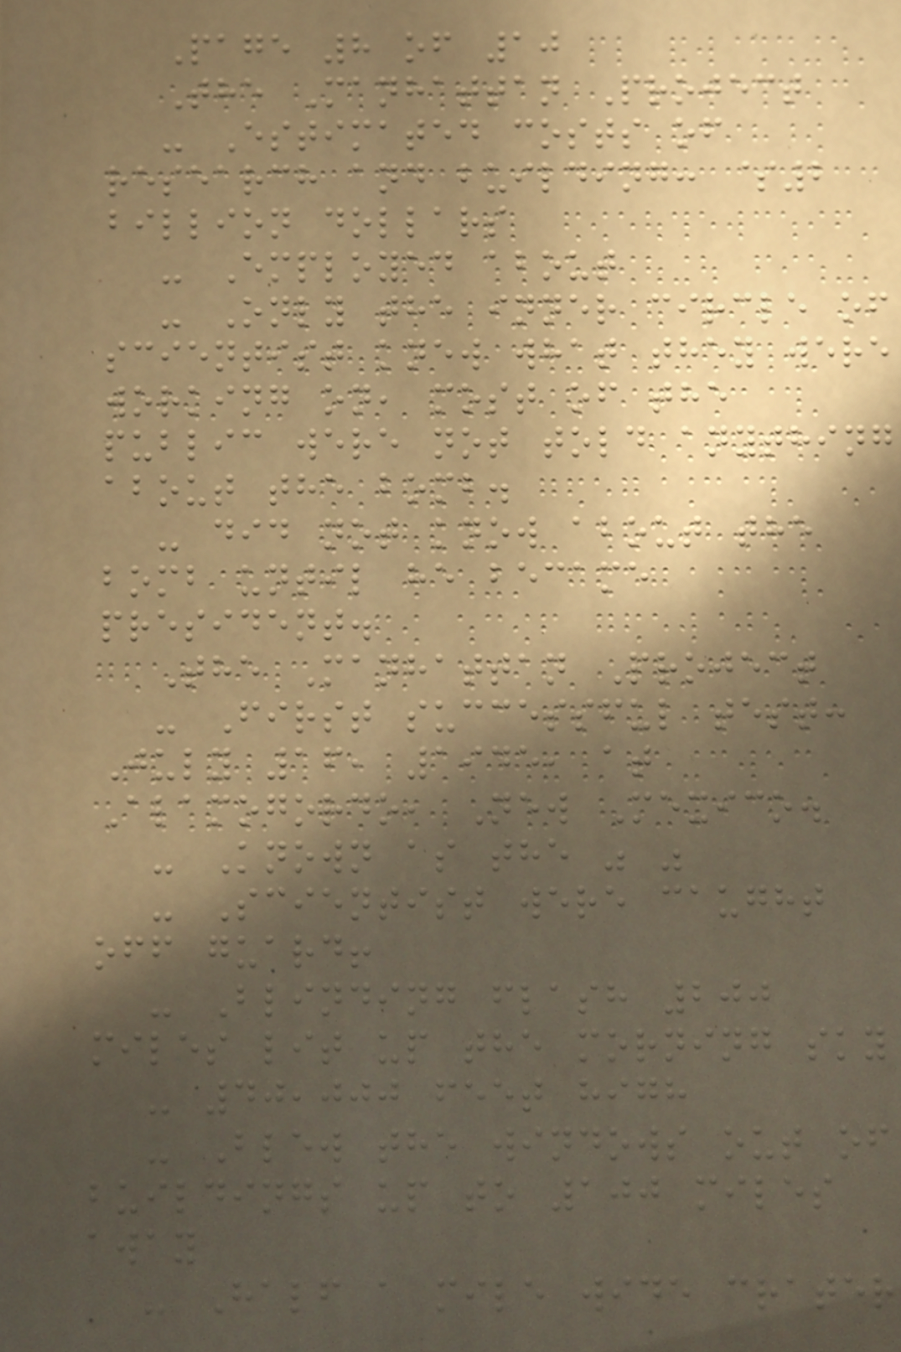Page 8 of 10
The Manhattan Project
- Estimated costs of
research and building: $2
billion dollars
- Employed about
- Only the inner circle of
scientist knew what they were
working on, most of the
public were not told anything
about the bomb.
- did not know about the
bomb until he became
president.
The Manhattan Project
- First successful test:
July 16, 1945, at
Alamogordo, New Mexico.
- Known as the " "
- Scientist were caught
off guard!
- Blinding flash 200
miles lit up the morning sky
- 40,000 feet high
- Blew the windows out of
buildings up to 100 miles
away
- Half a mile wide crater
